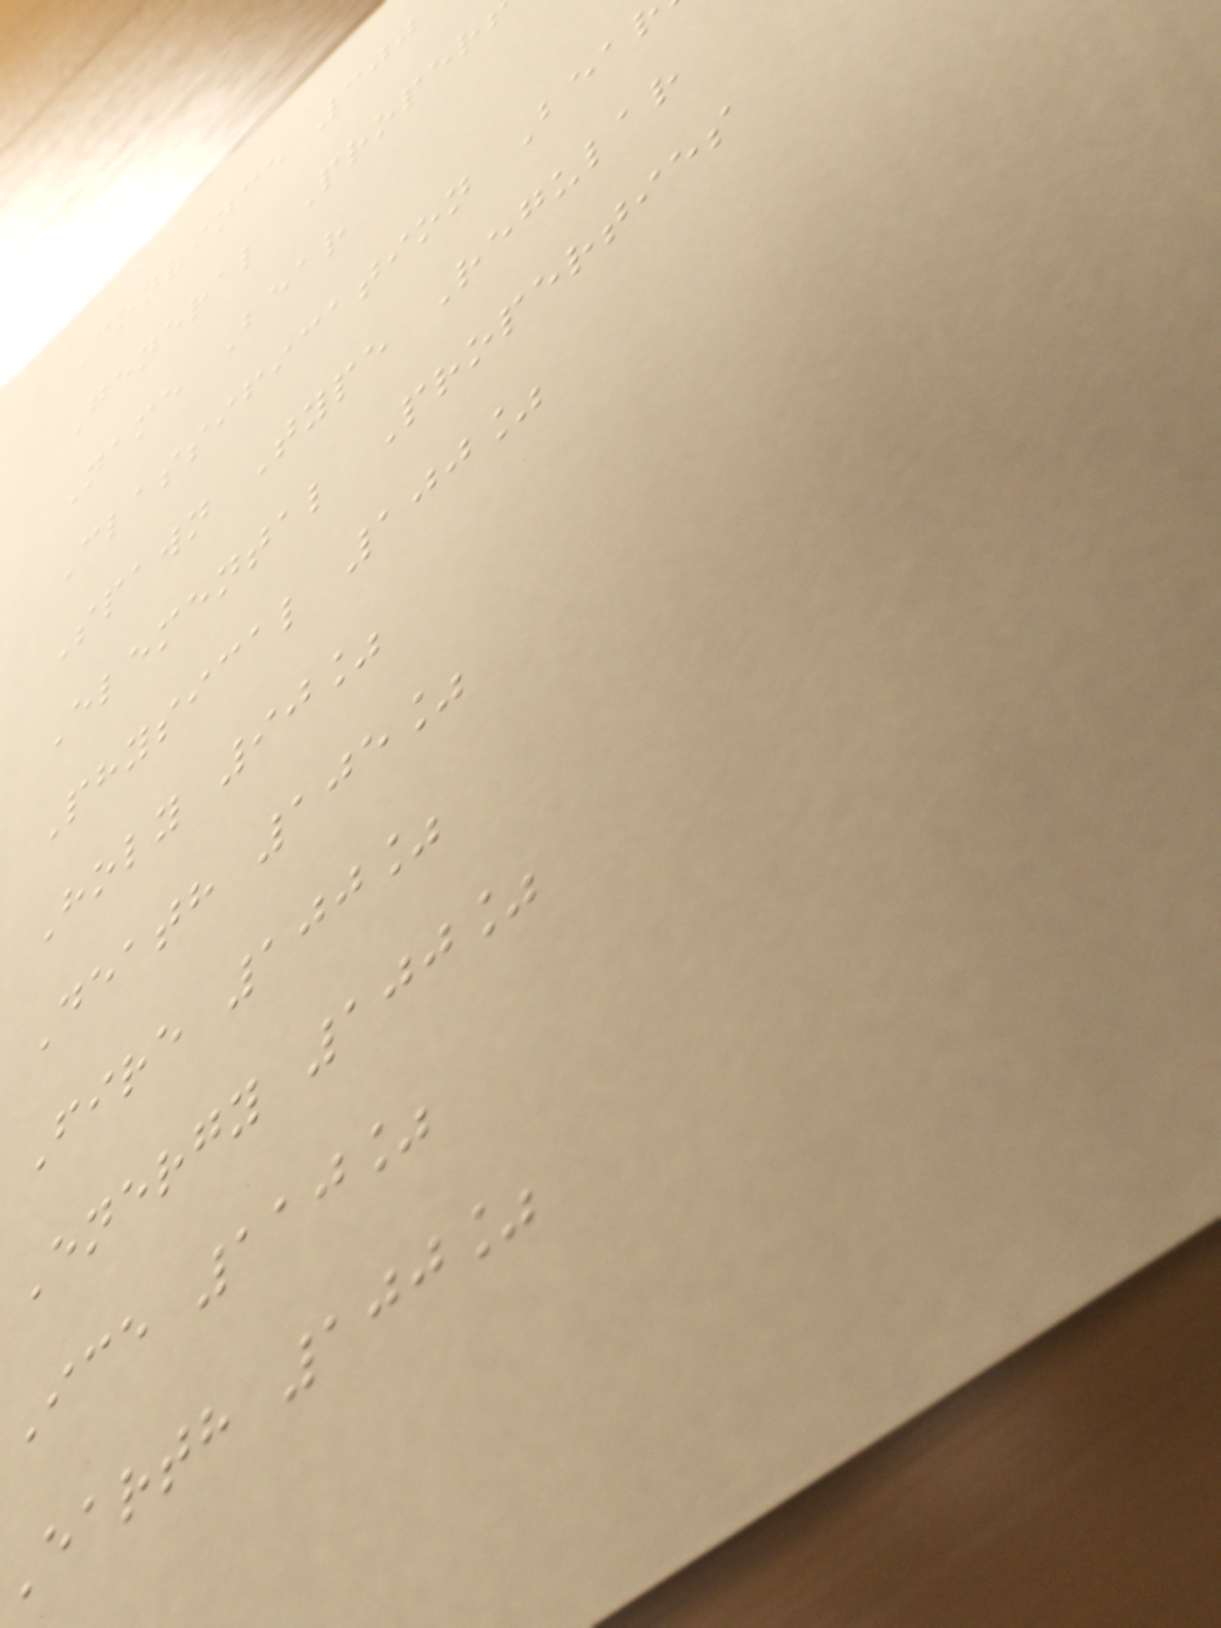Convince 300
General Proper
Name Bear
Classification Bea
Spawn Type Regular
Elemental Properties
Physical 100%
Holy 90%
Death 105%
Fire 100%
Energy 100%
Ice 110%
Earth 100%
